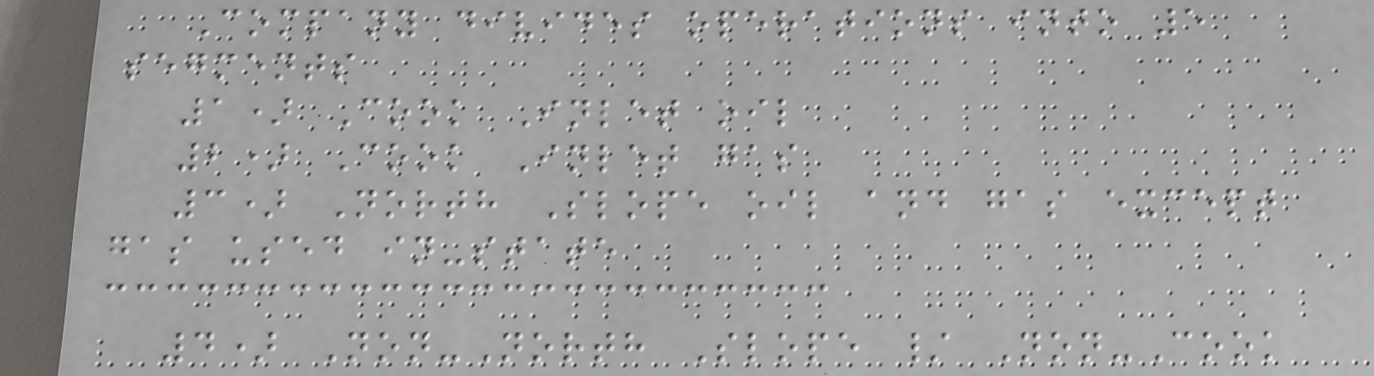Company divides operations into 5
segments
1) Cook Inlet oil
2) Cook Inlet gas
3) North Slope oil and gas except
gas used in-state
4) Non-North Slope / Non-Cook
